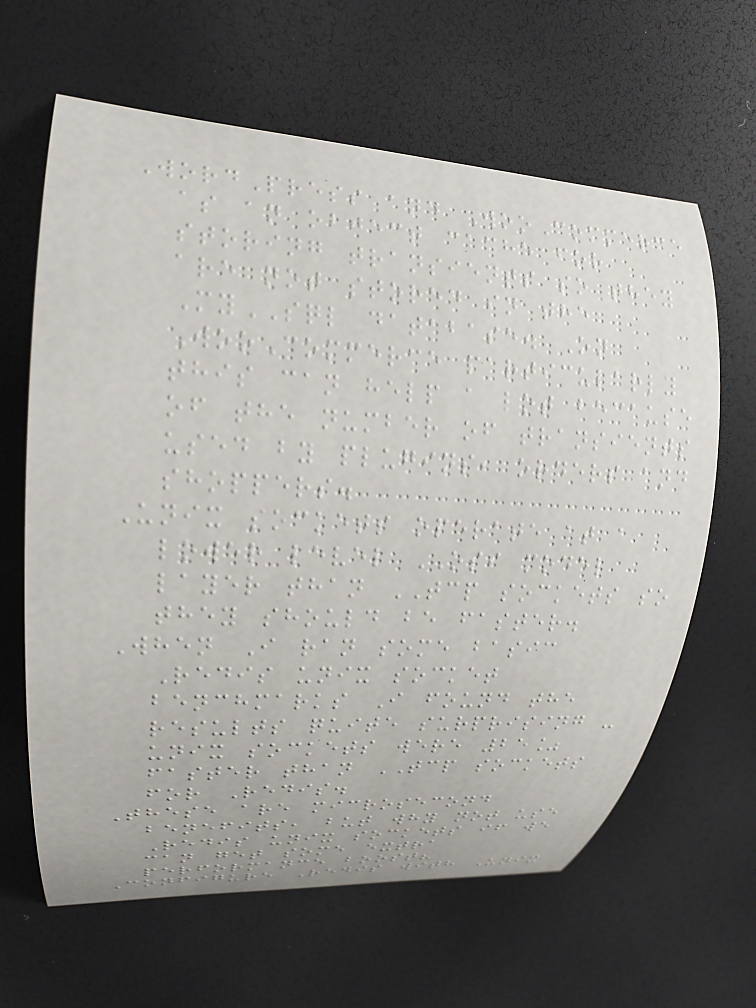WordPress and WooCommerce
as an object cache for
storing transients so they
are not stored in the
MySQL database. On
WooCommerce particularly
this can help a lot because
of the number of transients
used by plugins, orders and
shoppers.
Unix sockets operate at a
lower level OSI model
layer than TCP sockets so
they should be faster.
When I ran some basic
Redis unix socket
benchmarks I found the
results quite surprising -
unix sockets were 25%
faster than TCP sockets
for Redis.
These are microsecond
benefits, but why not use
Redis unix sockets if we
can get some extra
performance boost?
Configure Redis with Unix
